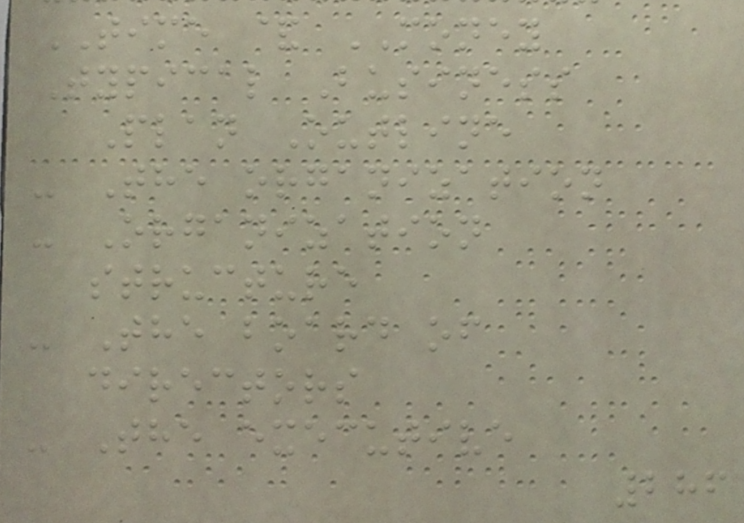TIME & MONEY
Typical Business
Plan Outline
- The organization
- Organization
structure
- The board of
directors
- The executive
286
